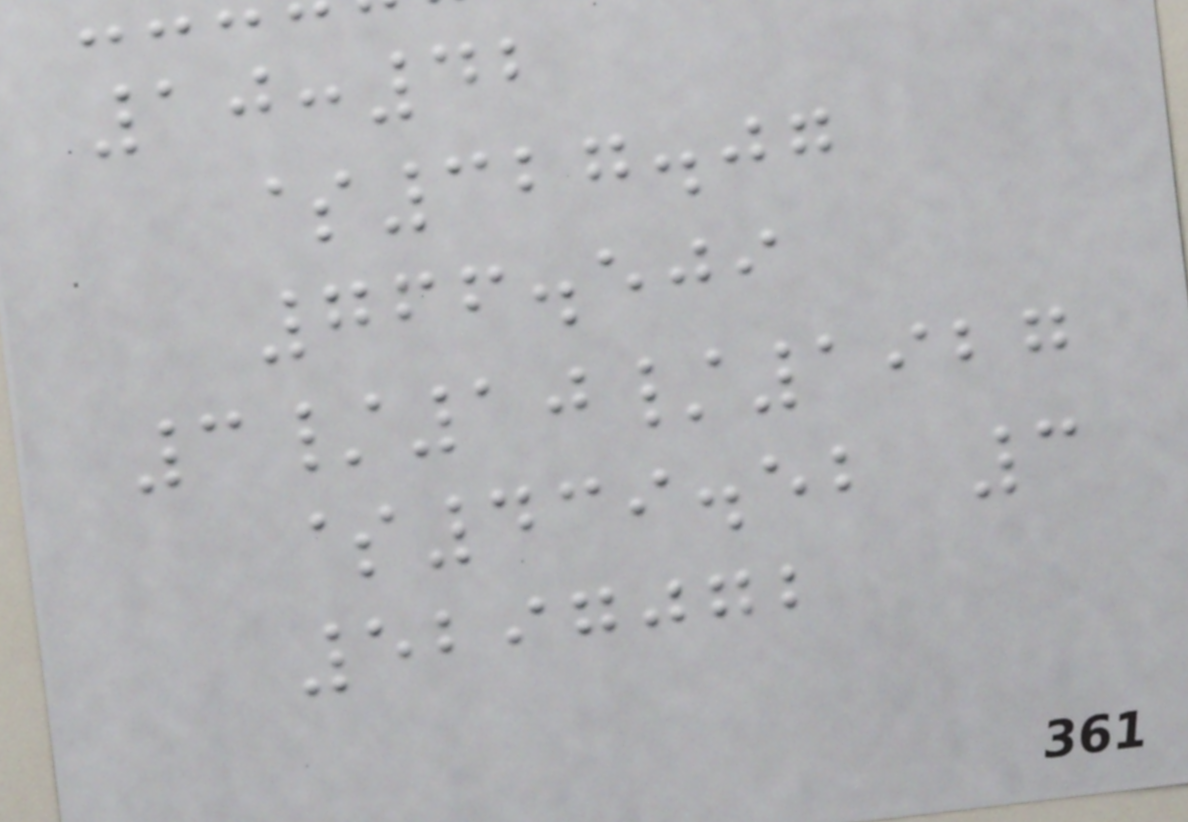10:42
$327.07
766.509
3/10/1927
$439.52 3
5297072
